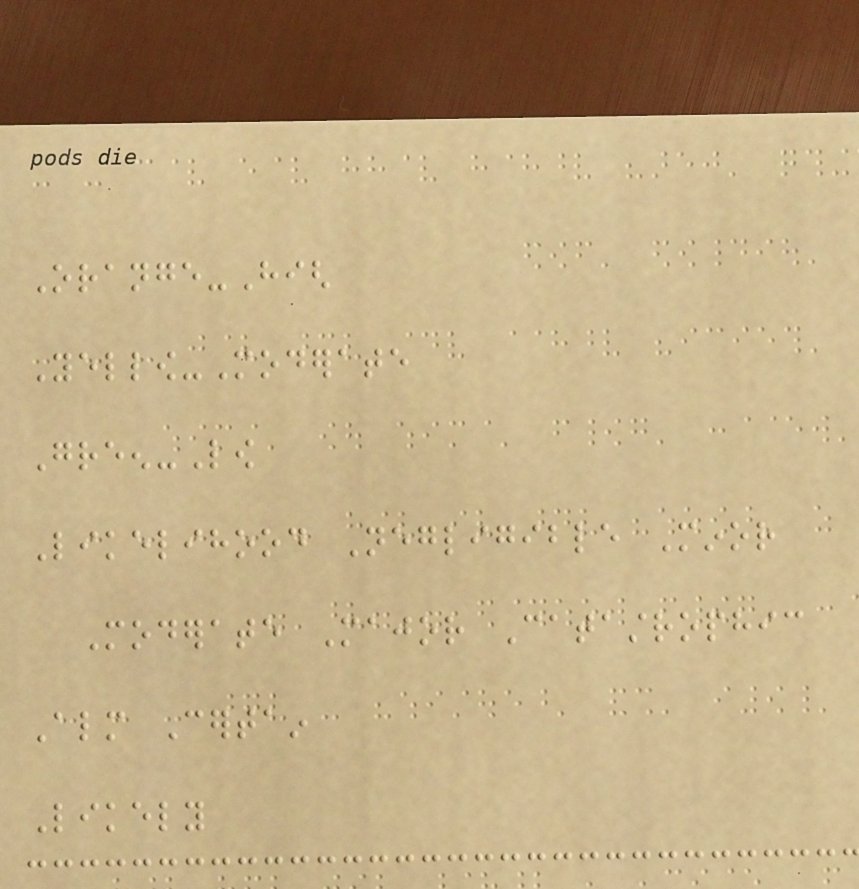Orange-High
Yellow-Moderate
Green-Low
Likelihood Negligible Minor
Moderate Major Catastrophic
Almost Certain
Likely
